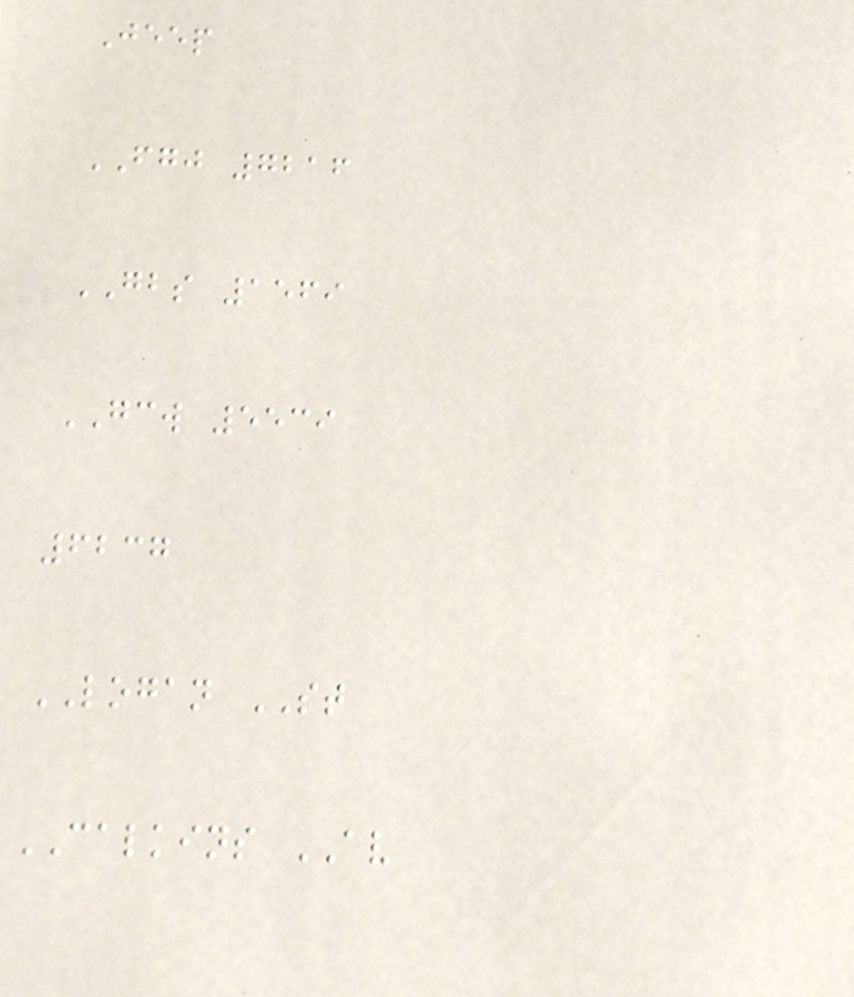Jeep
FGJ 7216
GBS 1569
GCW 5539
6237
LOGAN ST
CALKINS AV
